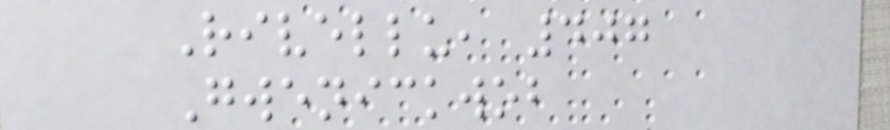Rivellu, 407
Gwenickwob
